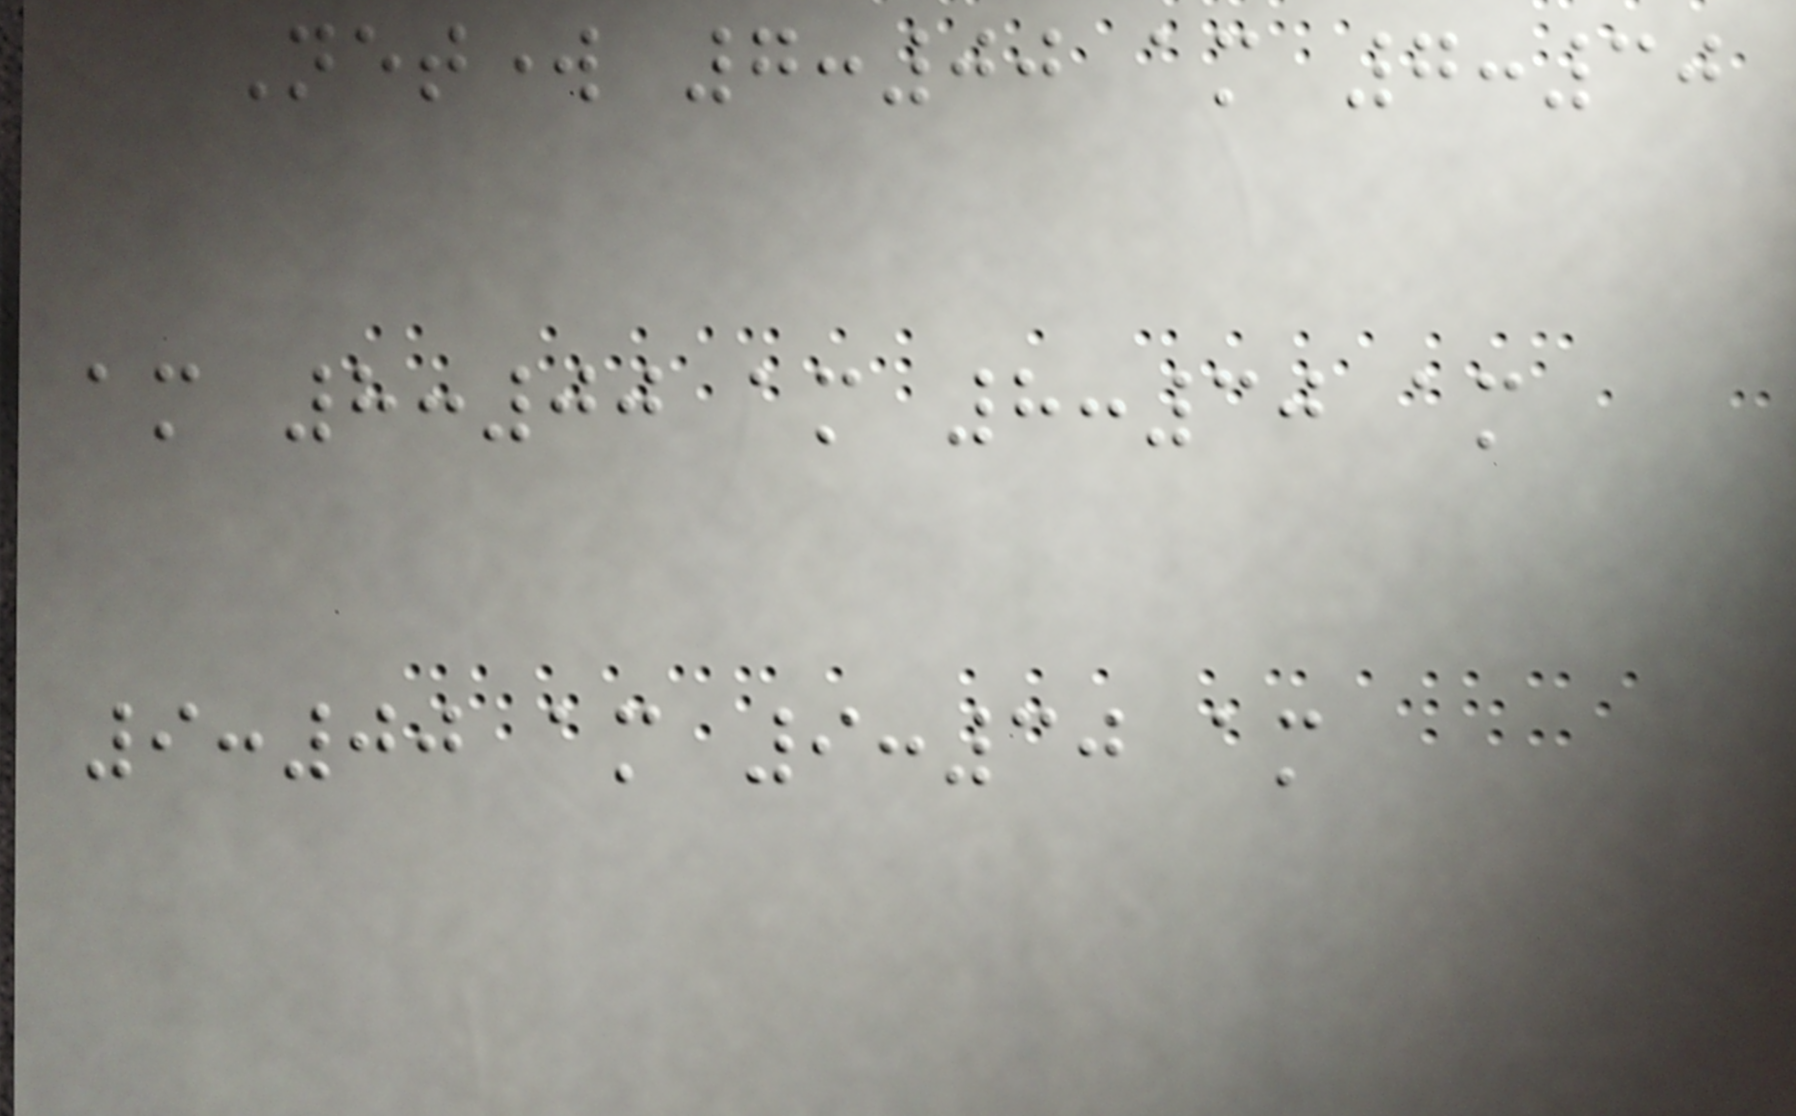Network 7:00 am 7:30
am 8:00 am 8:30 am
9:00 am 9:30 am
